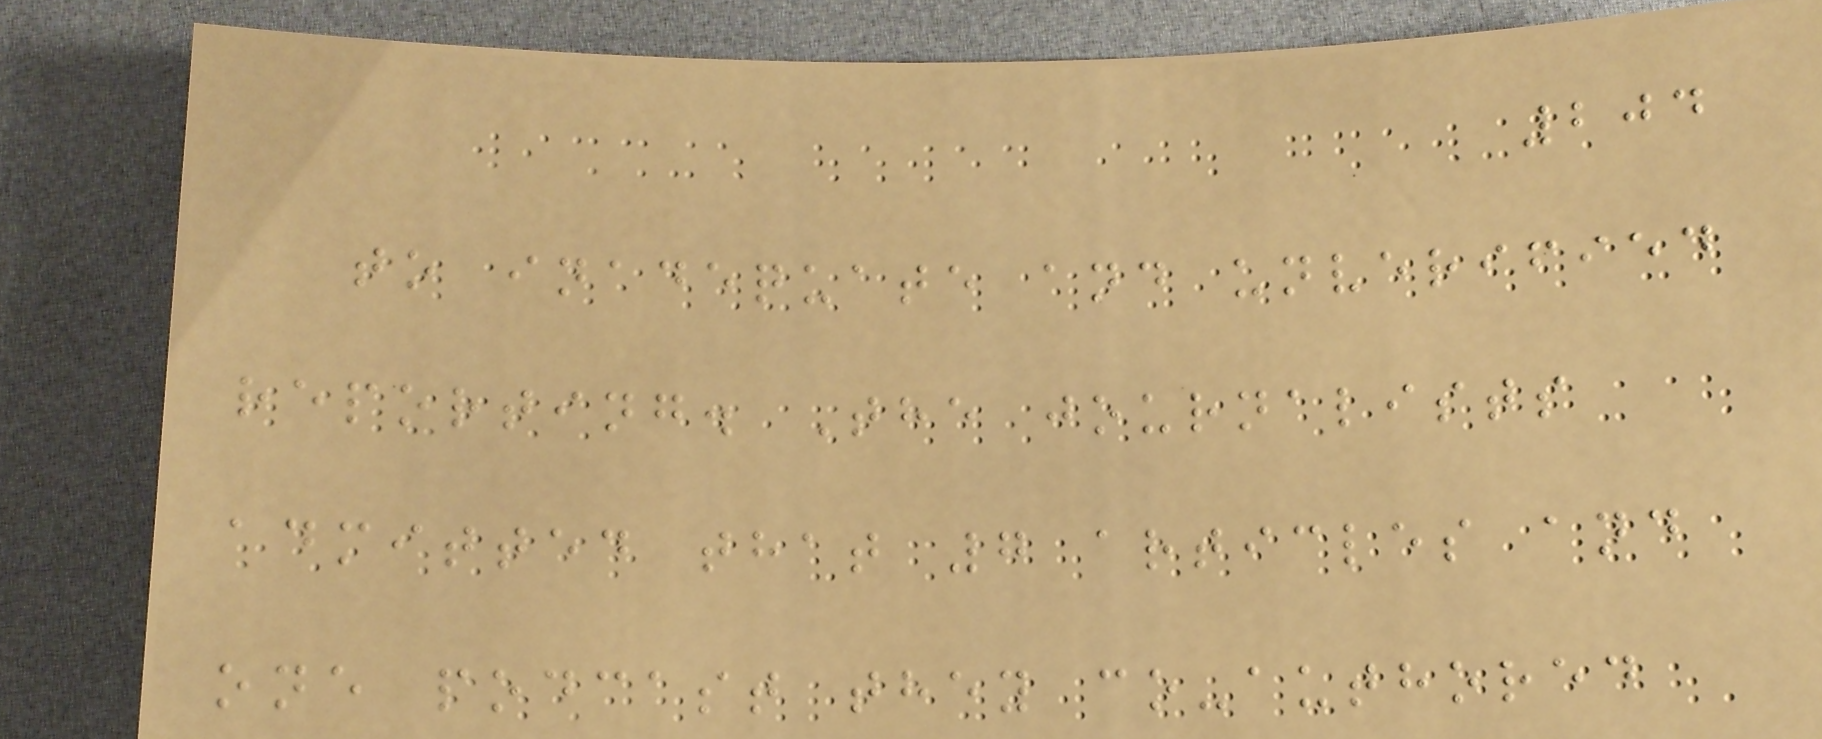204
to inadequate and unverified
reporting. The journalists
admitted that 7 articles and
one podcast they co-authored
